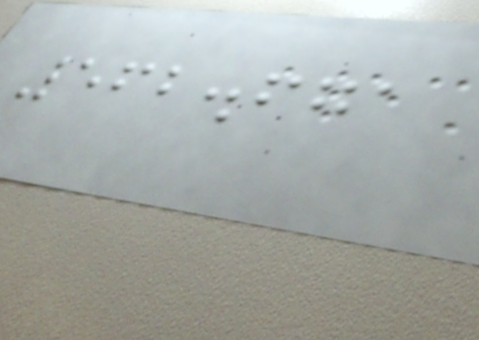562.671
